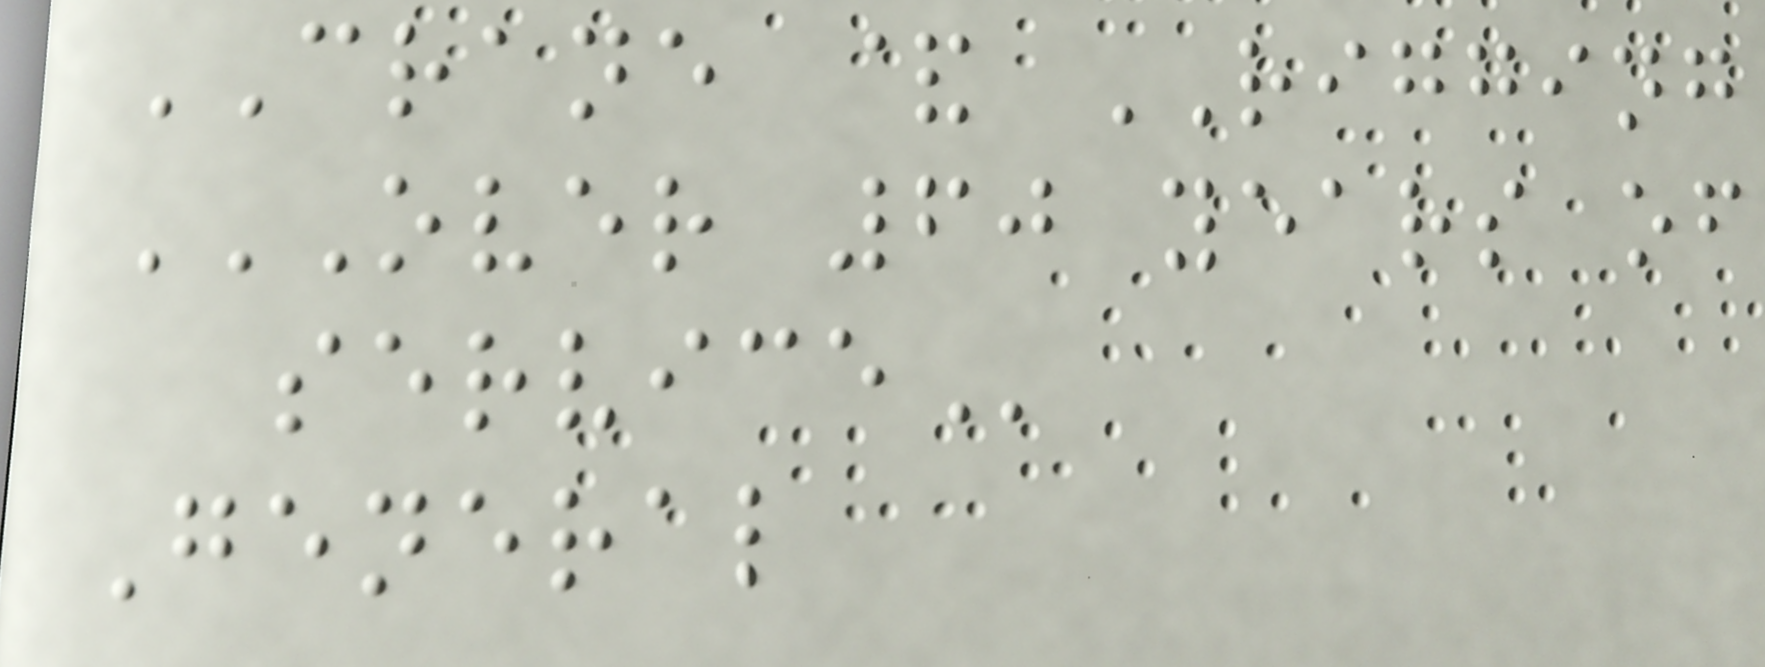CRANE & RIGGING
OVER 60 YEARS OF
SERVICE
General
